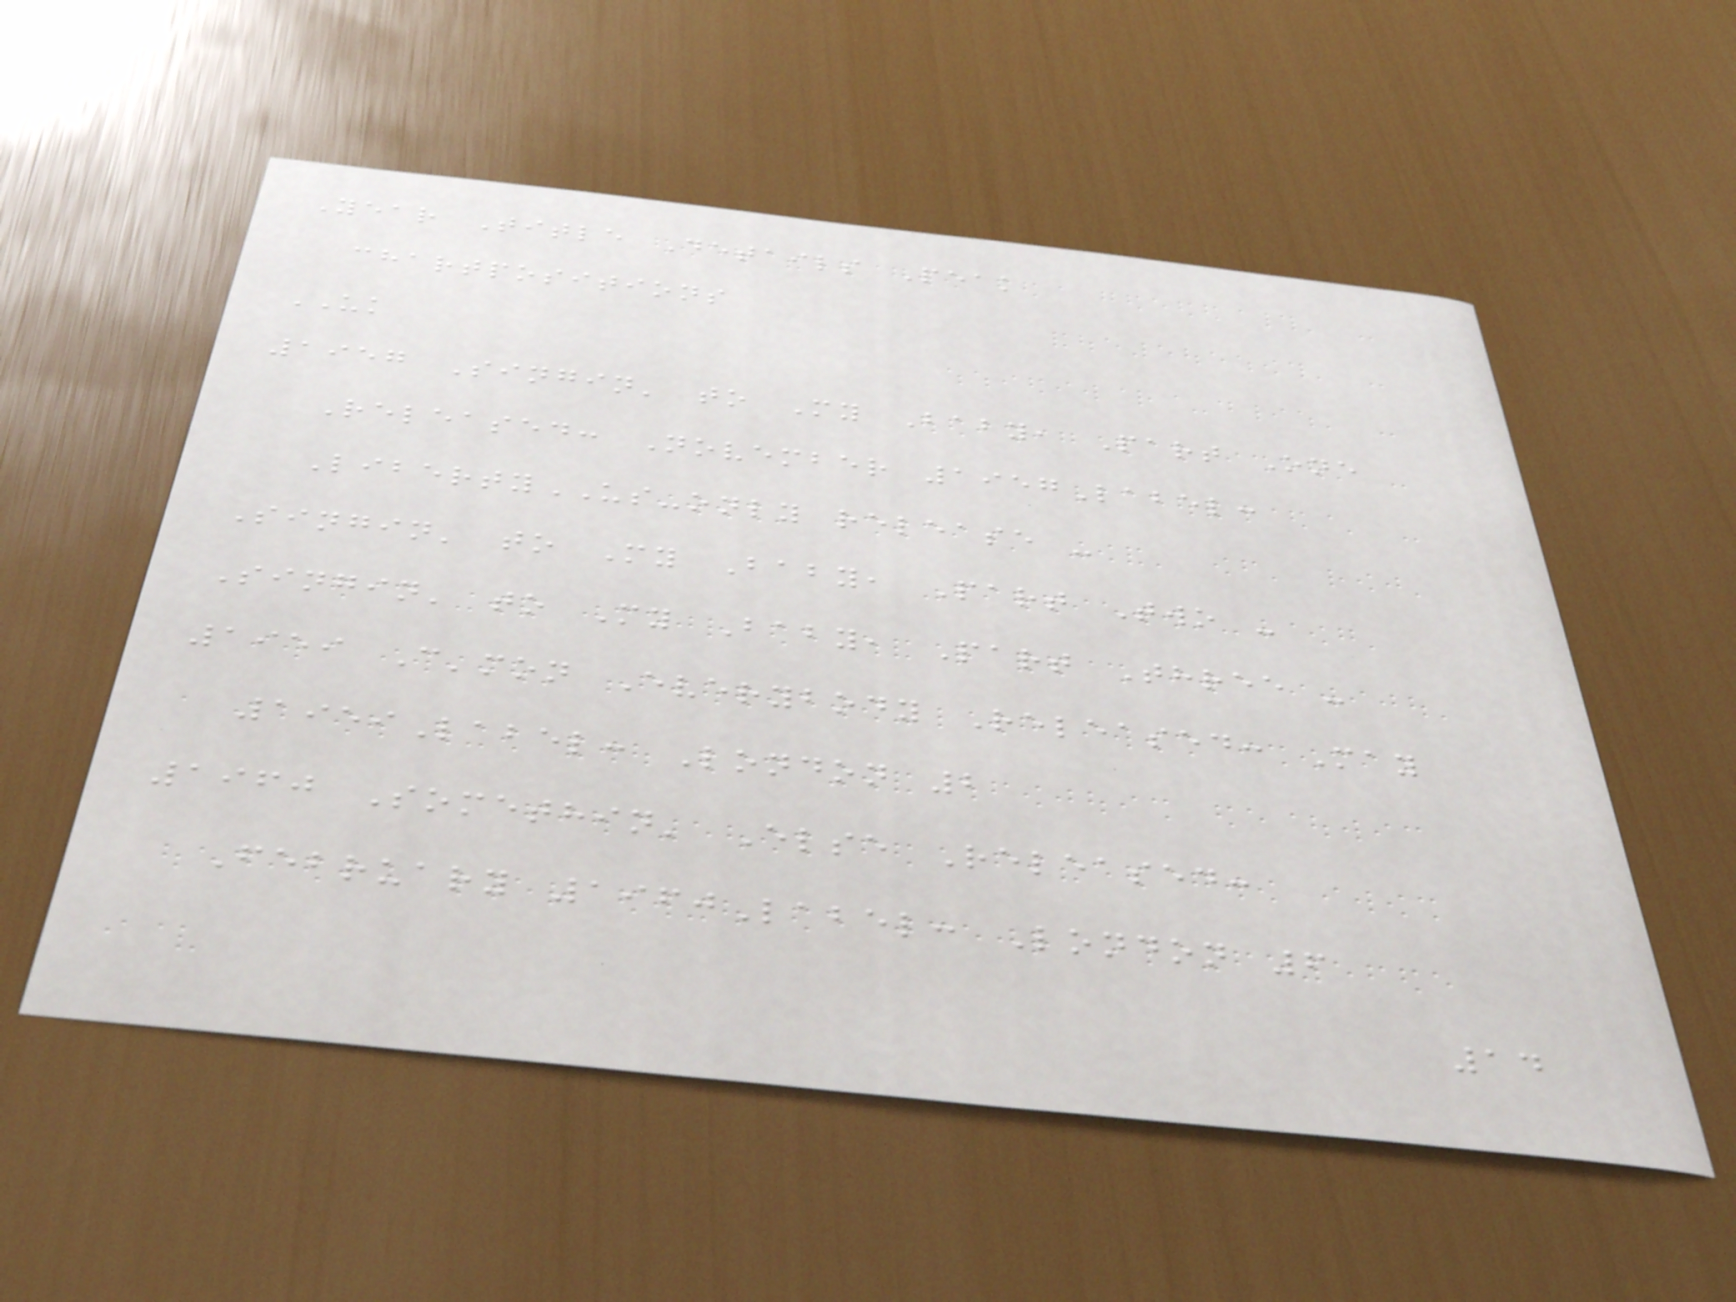Year Title Details Peak
chartpositions
UK
1957 Singin' to My Baby, Part One
Released: November 1957Label:
LibertyUS-only release -
Singin' to My Baby, Part Two -
Singin' to My Baby, Part Three -
1959 C'mon Everybody Released: May
1959Label: London 2
1960 Somethin' Else Released:
February 1960Label: London 6
14
